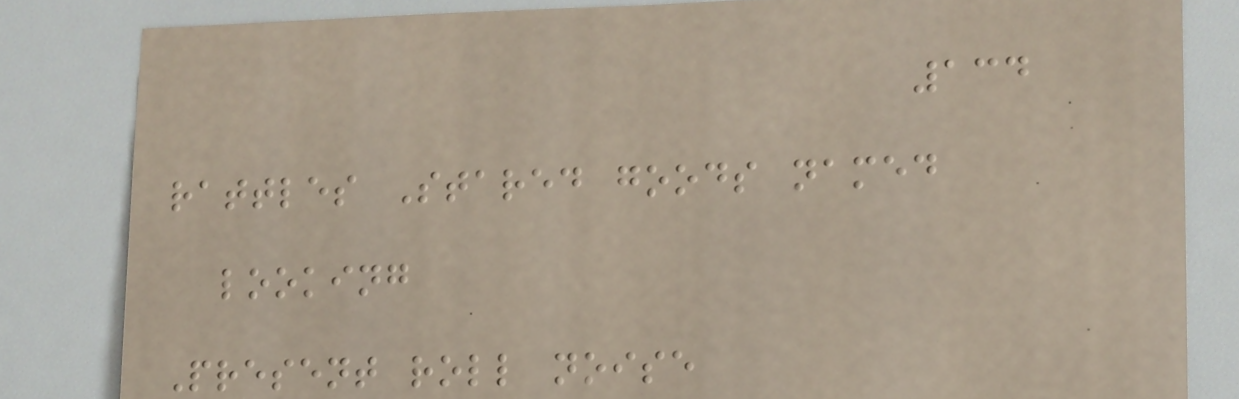134
rattles Stared goods named
looking
Present roll noise
